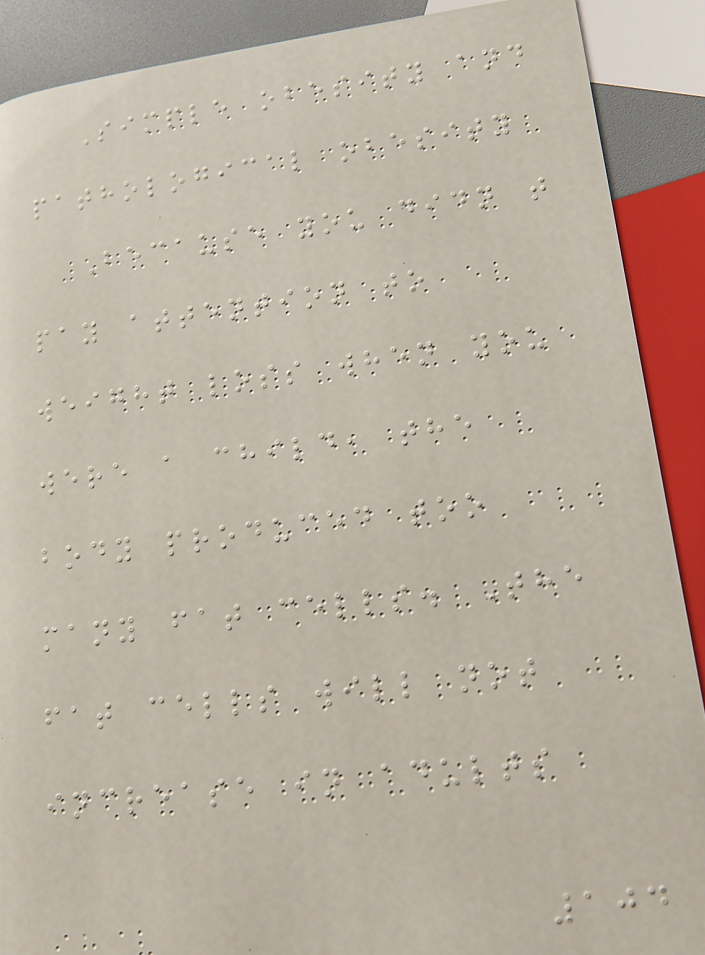Simple obesity and
pathological obesity
Because you didn t
pay attention to
weight loss when you
were a child, the
body produced too
many fat cells. The
fat cells will not
increase in adults
104
